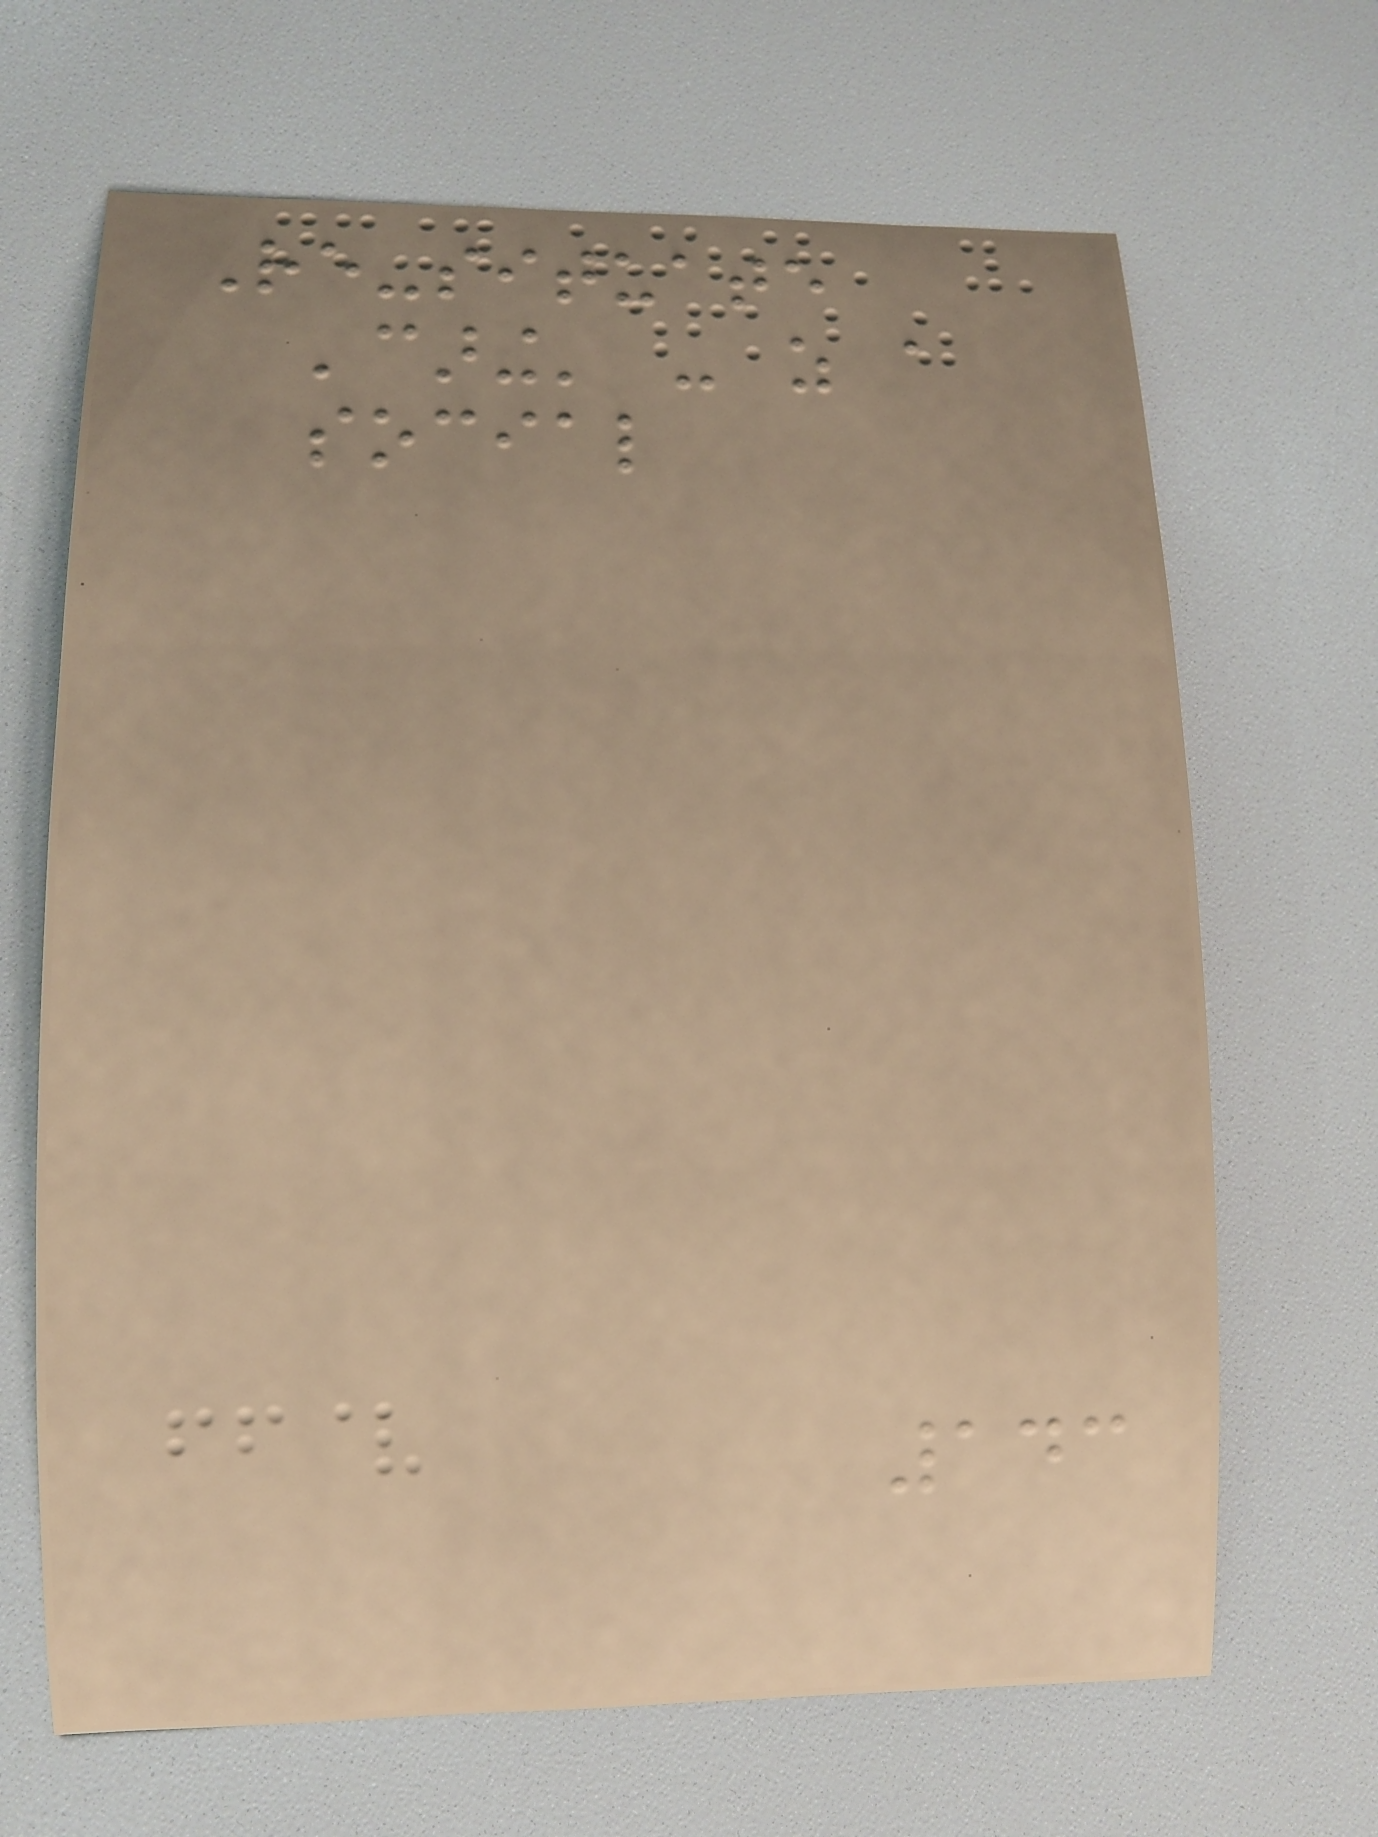Re-situate
'caring' - as a
social
143
